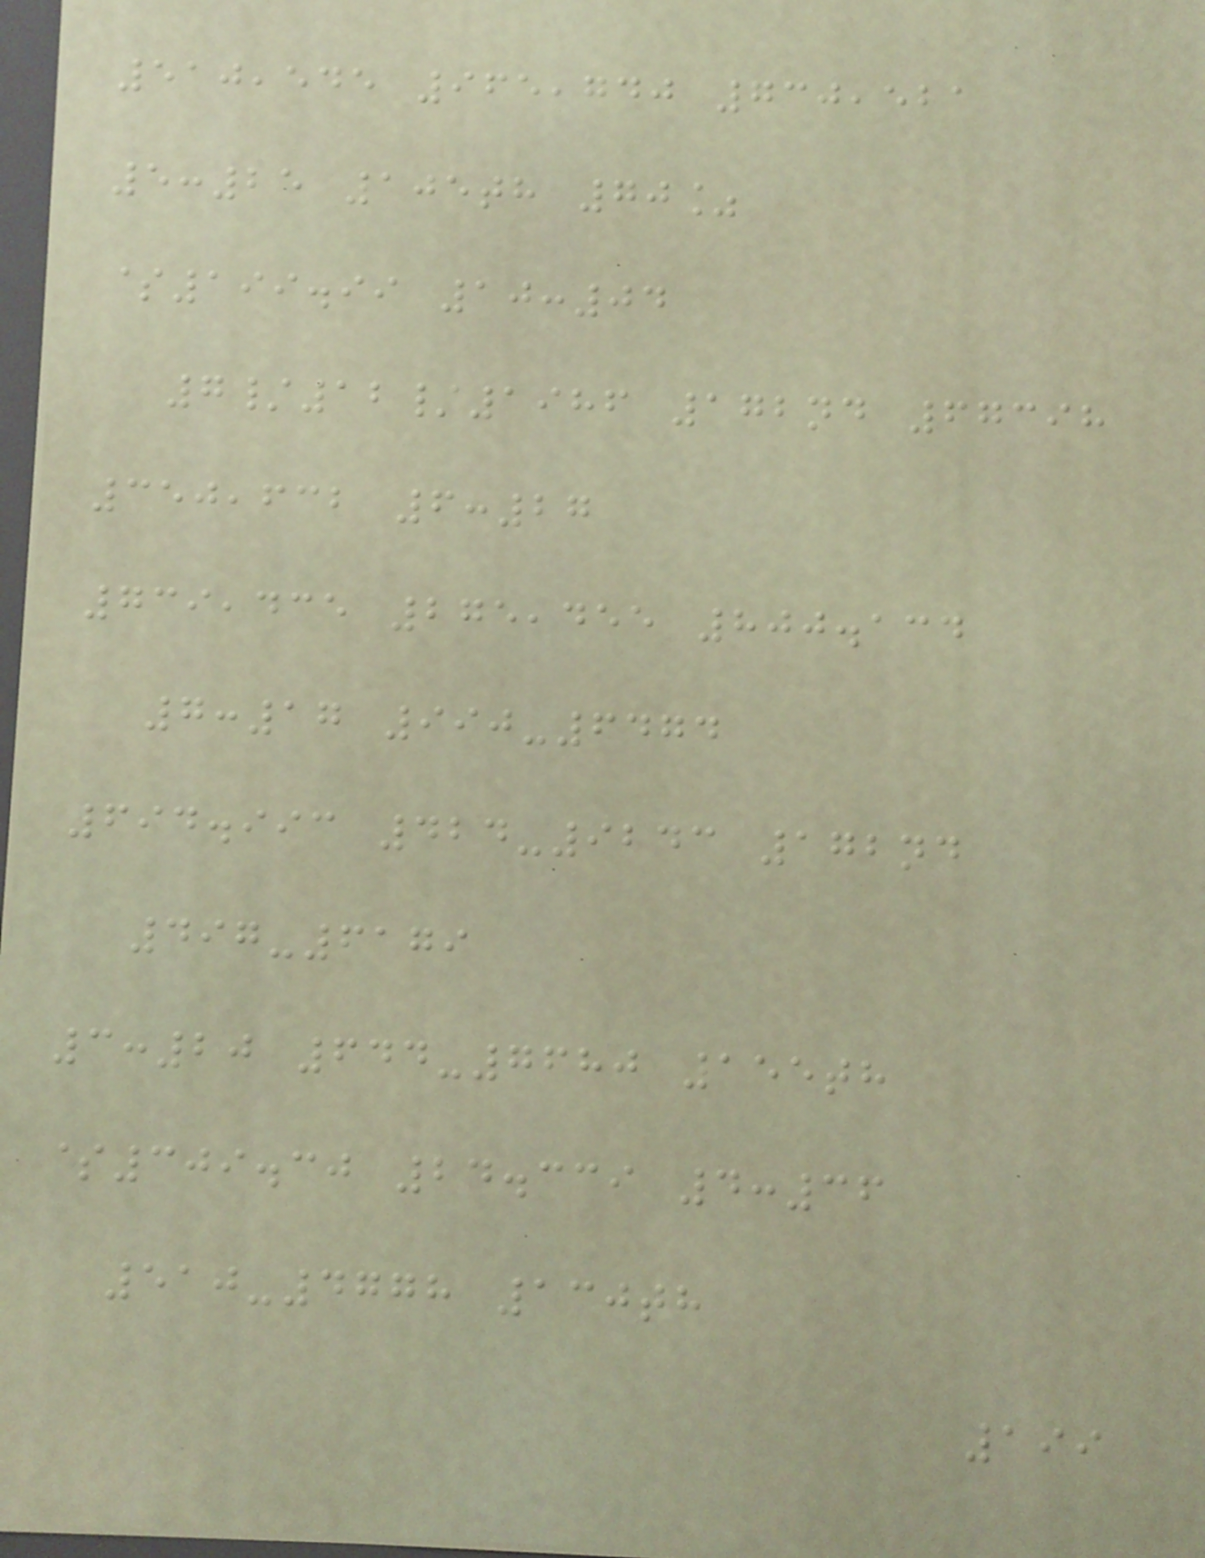510,545 965,740 730,521
5:25 105th 70%
$199.99 10:04
7/12/1986 172nd 67398
350,632 6:27
739,435 275,455 800.134
7:17 990-6474
694.993 424-9243 172nd
497-6179
3:20 644-7680 155th
$309.30 24.339 4:36
510-4778 130th
199
